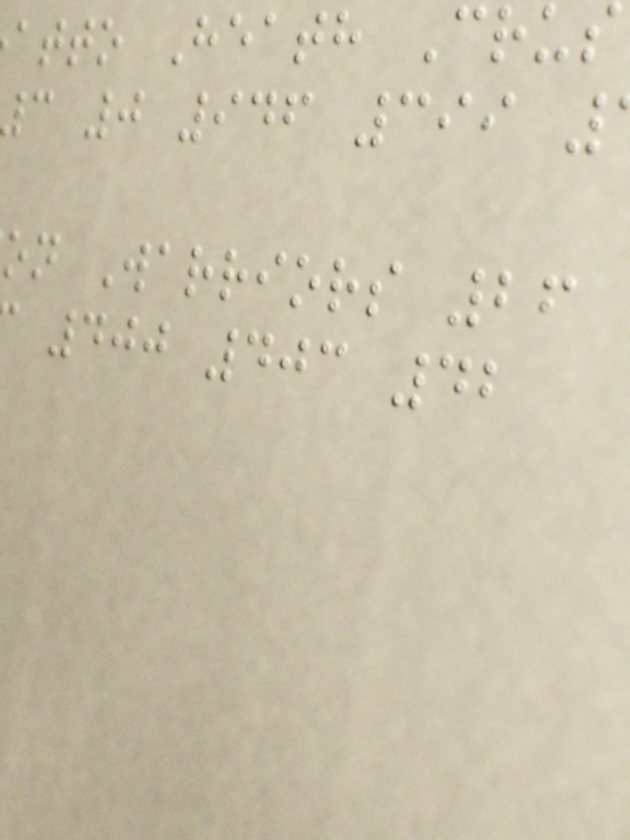atto Heath Crus
c 0 946 399
on Warriors 26
400 403 42
